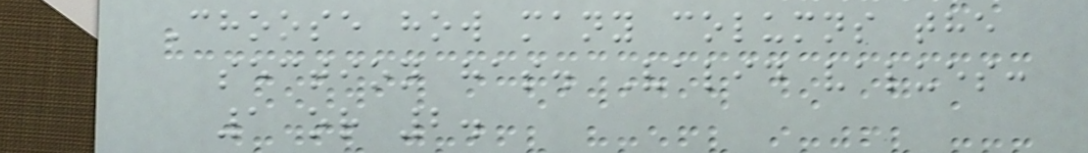Choose how many columns the
section has. Valid values:
1 or 2.
